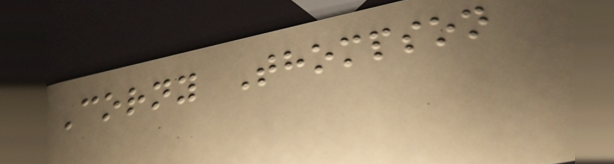Corny Thompson
